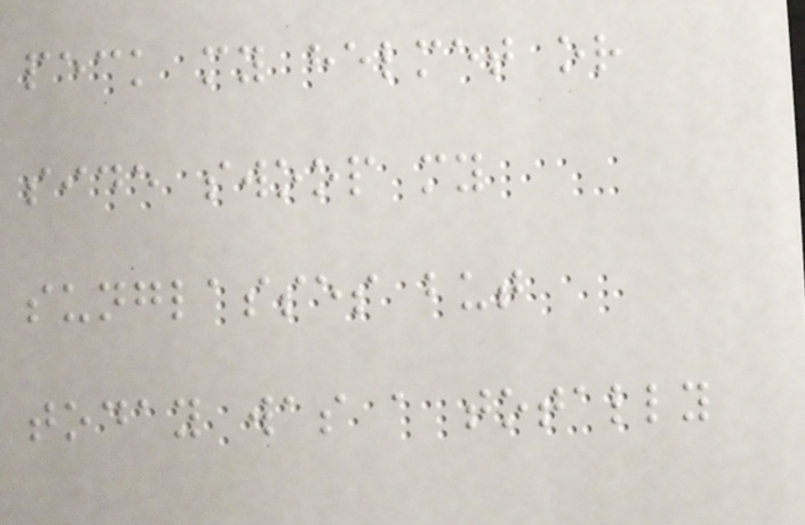peck my helmet or
side swoop my
sunglasses but
today was a totally
